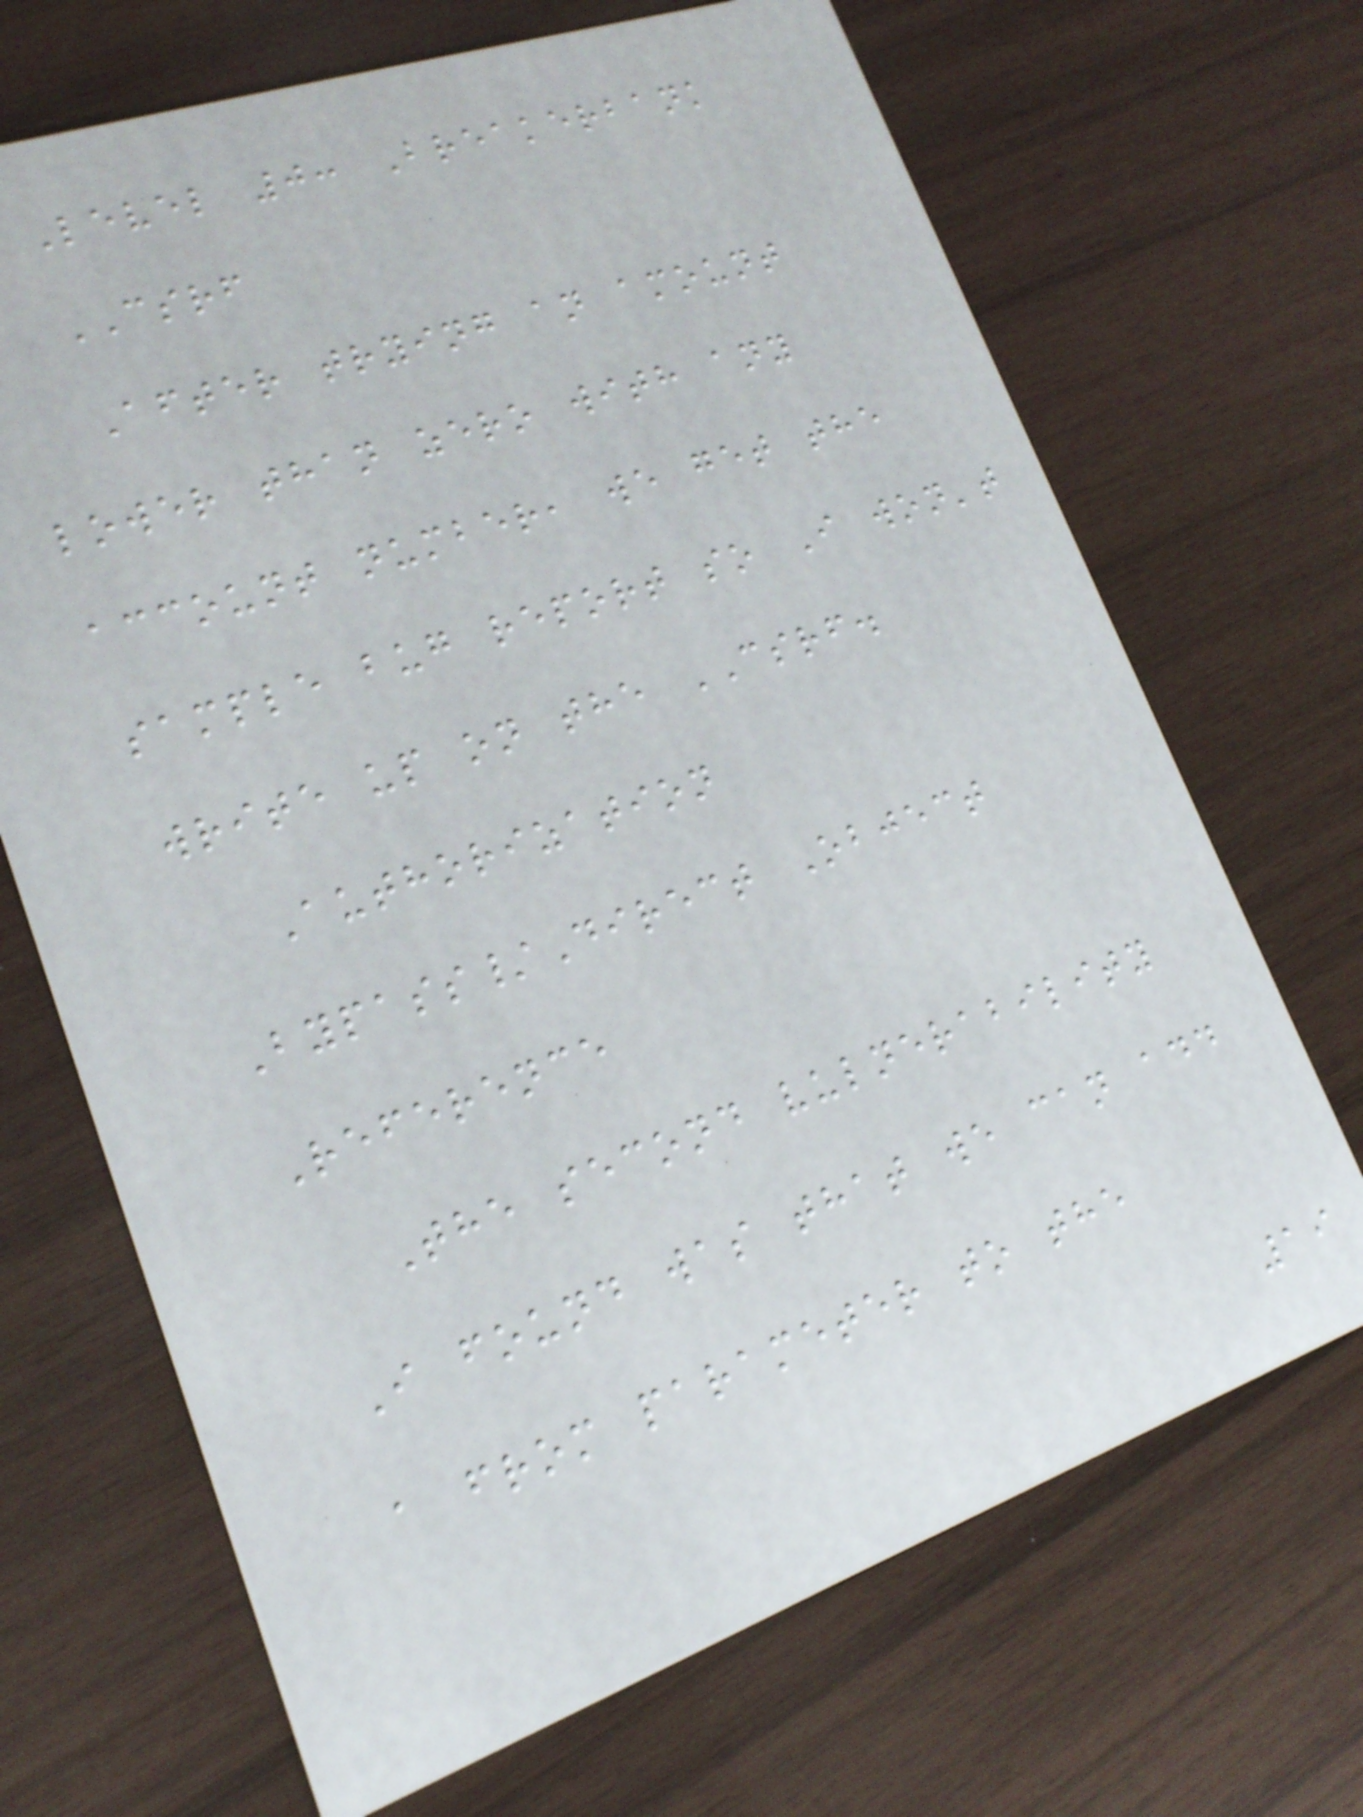Level 0: Breakerbank
CSRF
After trying an amount
lower than zero with any
account number, we get the
sample bug report so I won't
write up on the CSRF.
Authorization
Bypass/Direct Object
Reference
The second vulnerability
I found was that we can add
a from parameter to the
19
